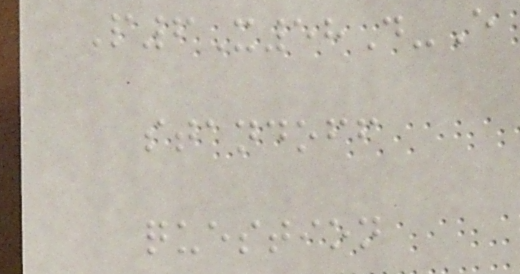P6X58D-E
standoff
question
